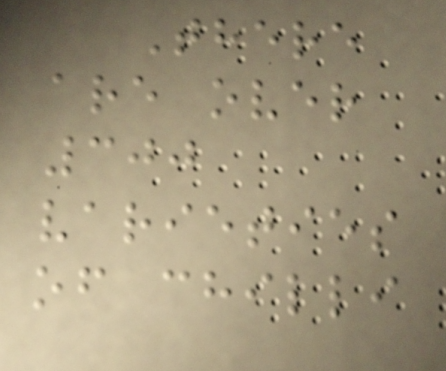There
are over
300
varieties
of chilli
